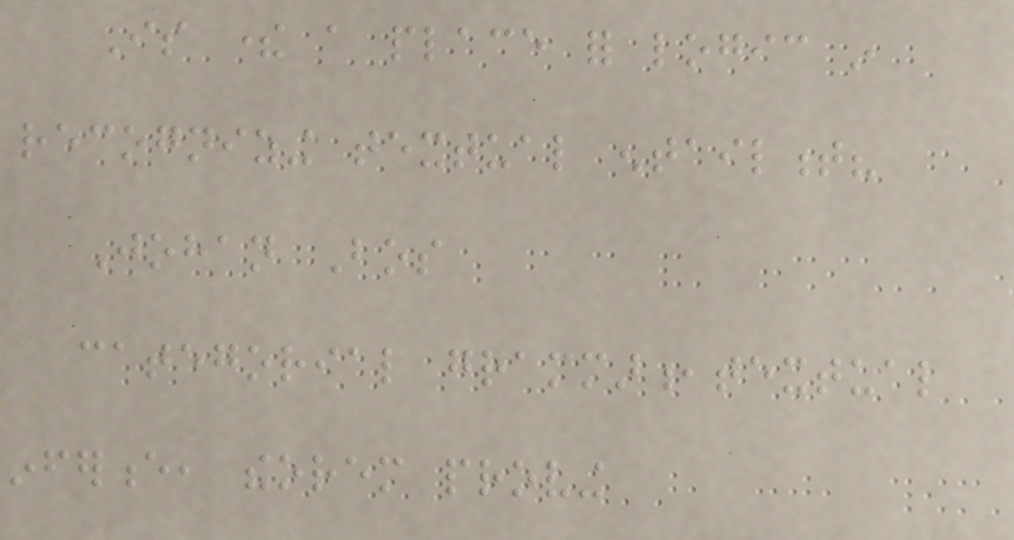Is there a place for logic in
recognizing textual entailment?
Johan Bos
categorial grammar,textual
inference, theorem proving
